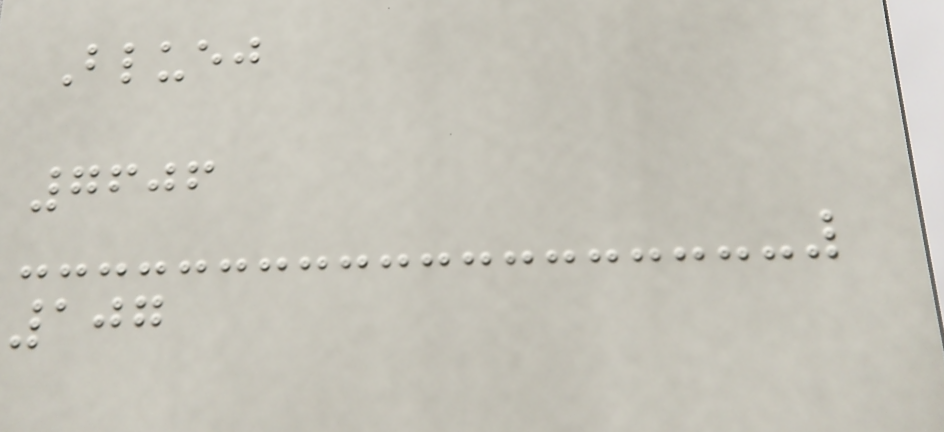Bluej
7606
107
